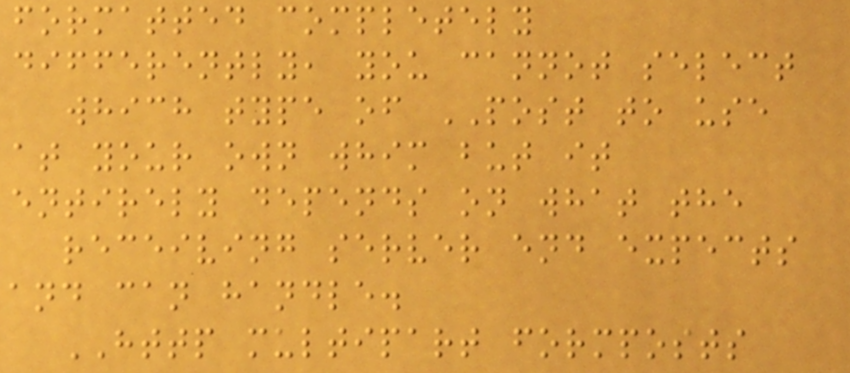formatted completely
differently, you cannot select
which type of POST to use
at your own whim but it
entirely depends on what the
receiving server end expects
and can handle.
HTTP multipart formposts
